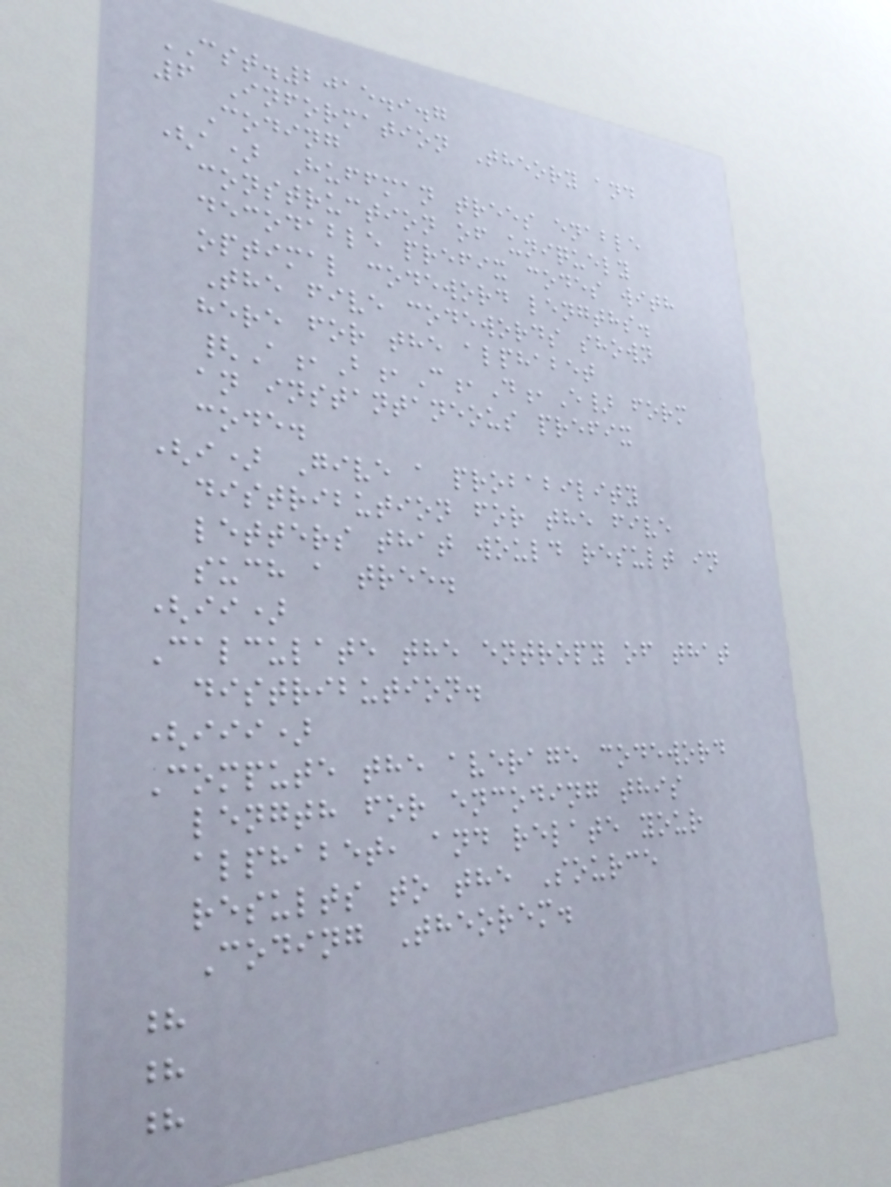CST.2015.9.7
6 Information Theory and
Coding
(a) Huffman trees enable
construction of uniquely
decodable prefix codes with
optimal codeword lengths.
The five codewords shown
here for the alphabet
{A,B,C,D,E} form
an instantaneous prefix
code.
(i) Give a probability
distribution for the five
letters that would result in
such a tree.
(ii)
Calculate the entropy of that
distribution.
(iii)
Compute the average codeword
length for encoding this
alphabet, and relate your
results to the Source
Coding Theorem.
?
?
?
